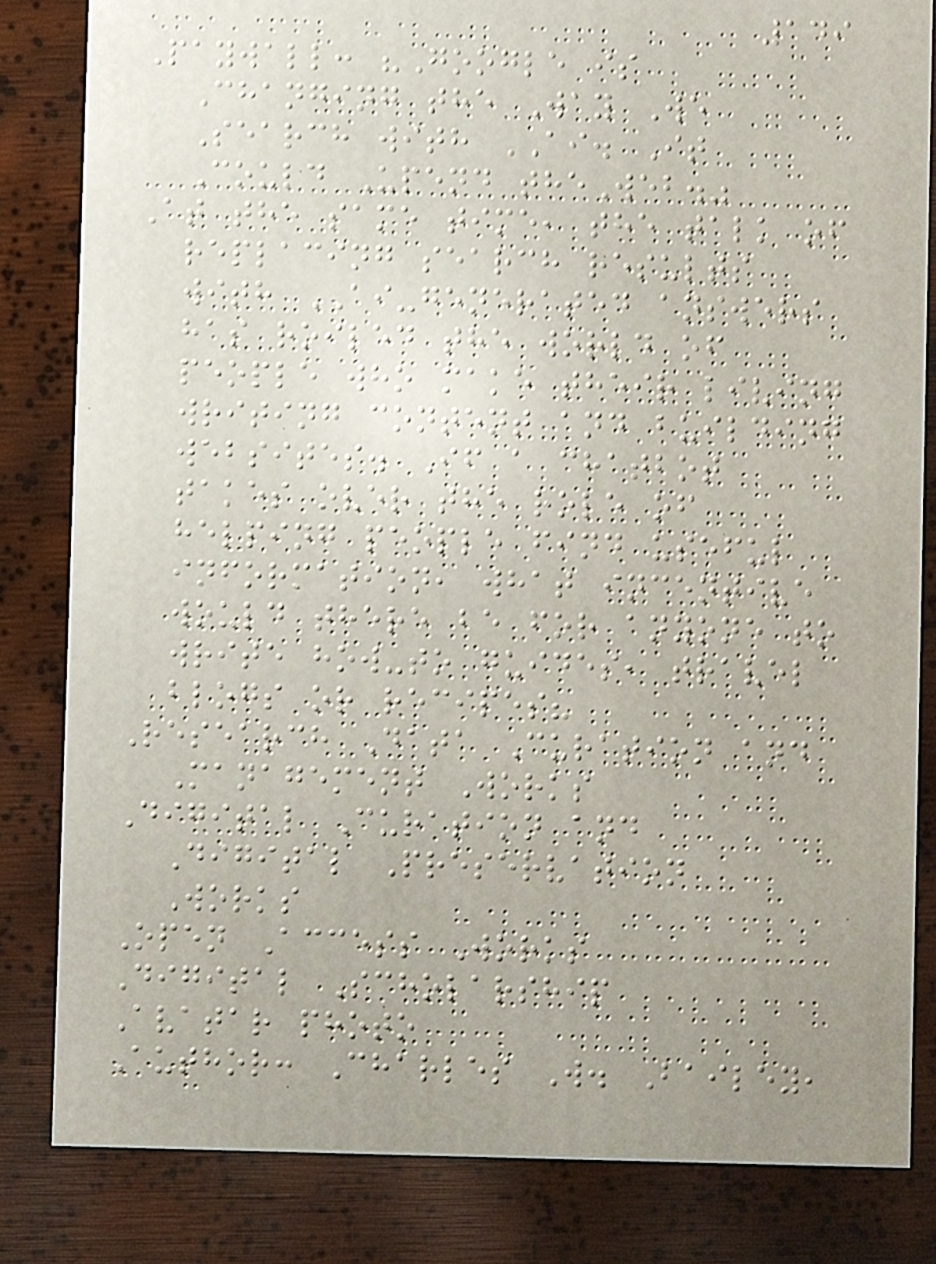149
Paywall: "Google is
Changing the Way We
Search with AI. It
Could Upend theWeb."
At the same time, the talk of
replacing search results
with AI-generated answers
has roiled the world of
people who make their living
writing content and building
websites. If a chatbot
takes over the role of
helping people find useful
information, what incentive
would there be for anyone to
write how-to guides, travel
blogs or recipes?
Research Data Curation and
Management Works
Digital Curation and
Digital Preservation
Works
Open Access Works
Digital Scholarship
Avatar photo
Author: Charles W. Bailey,
